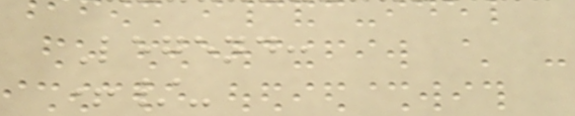Legend:
+/-
